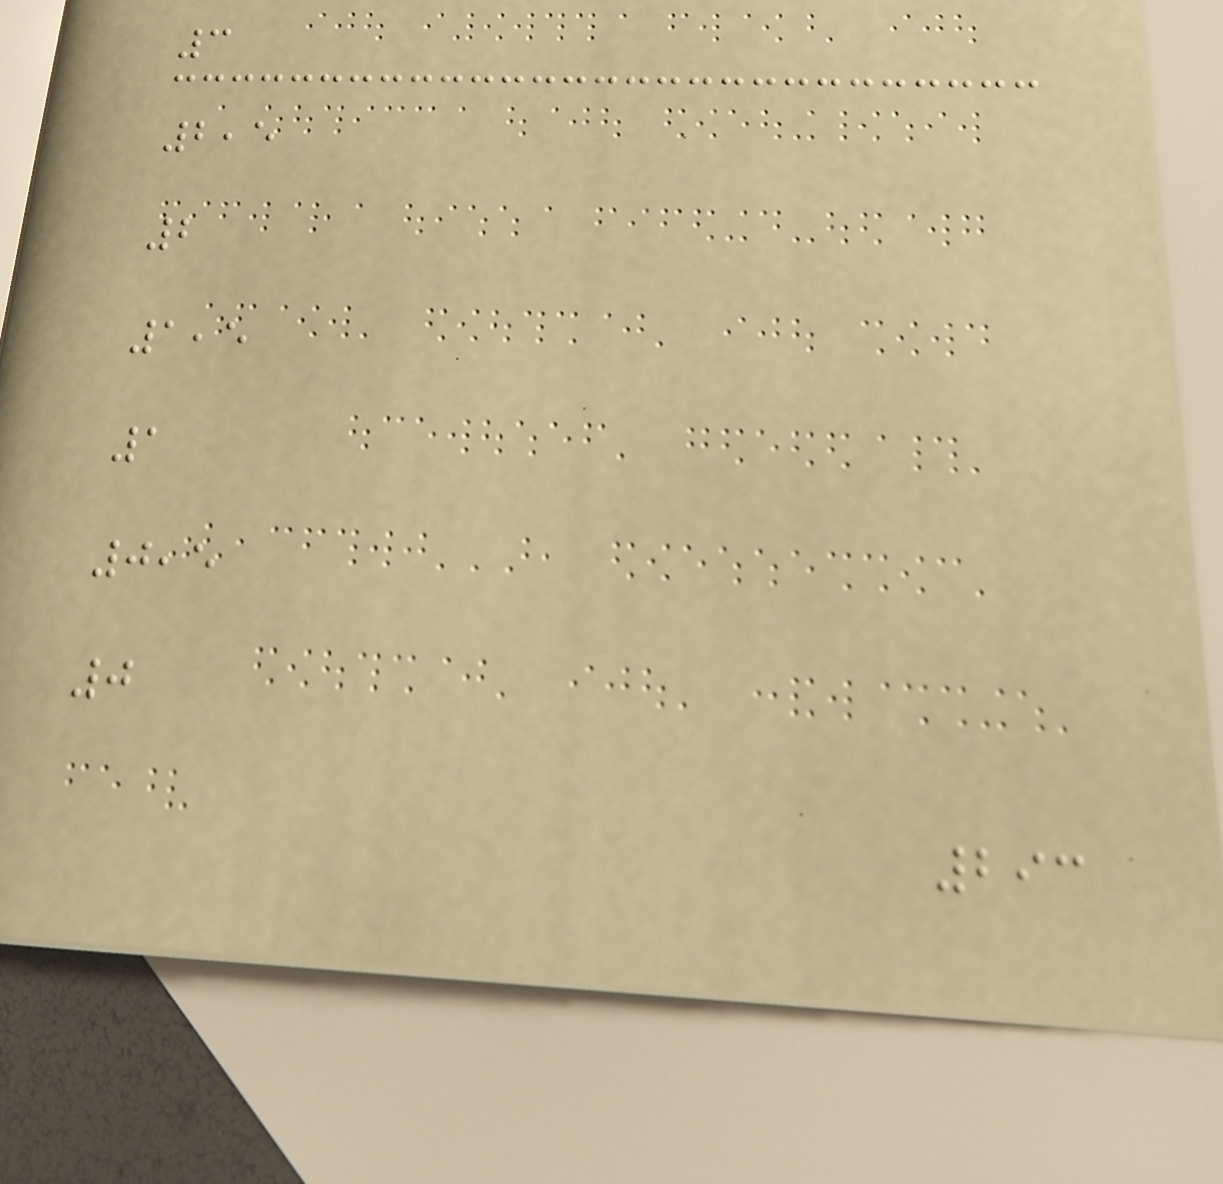3
2,5
2
1,5
1
0,5
0
293
